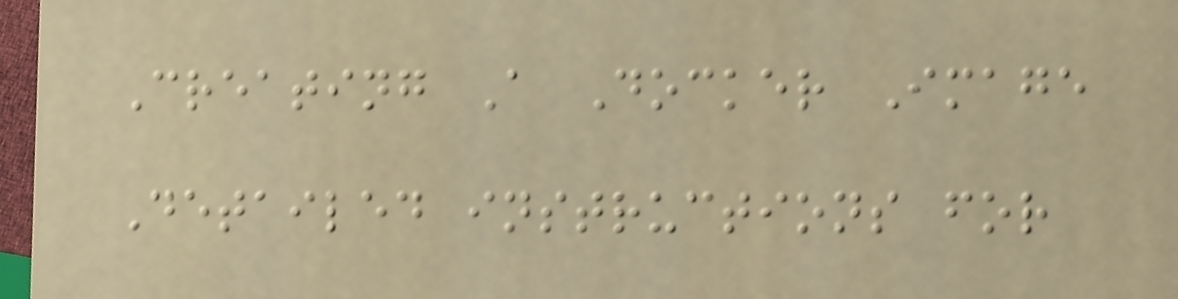Creating A Docker Image
Detailed instructions for
